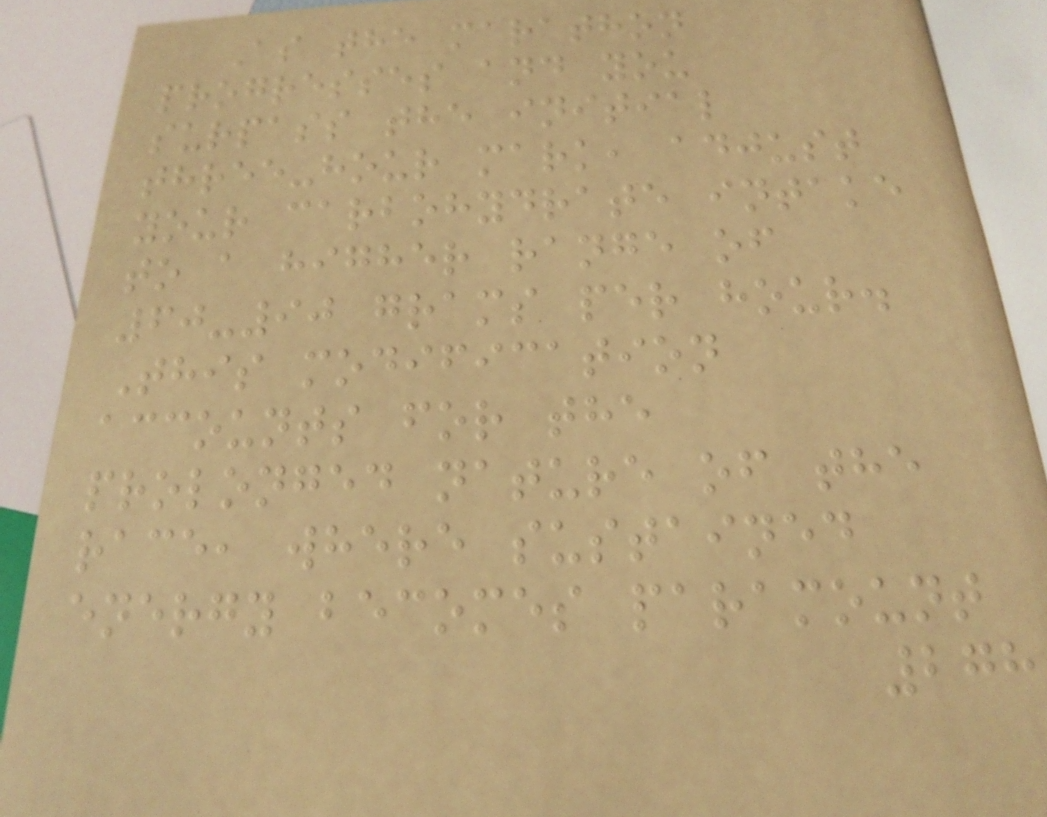As the marathon
progresses and you
surpass the initial
three-hour mark, adjust
your carbohydrate intake
to a higher range of
60-90 grams per hour.
This modification
accounts for the
prolonged nature of the
race, where sustained
energy becomes paramount
278
